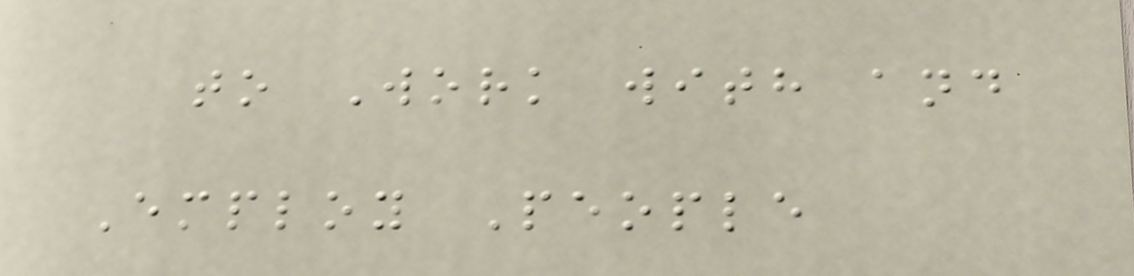to Work with and
Employ People
